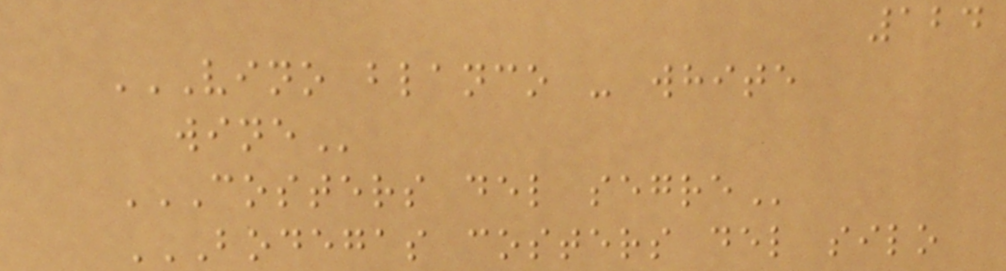124
VINO BLANCO - WHITE
WINE
COSTERS DEL SEGRE
BODEGAS COSTERS DEL SILO
